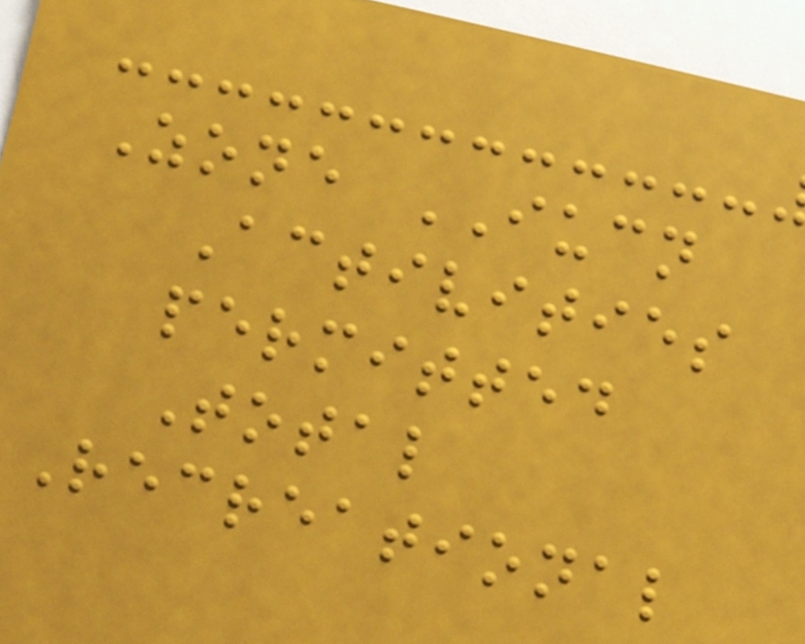Zone IUCN
Activities
permitted
Total
Recreational
